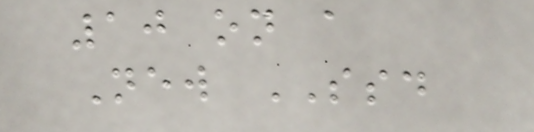10 on a
New SSD
